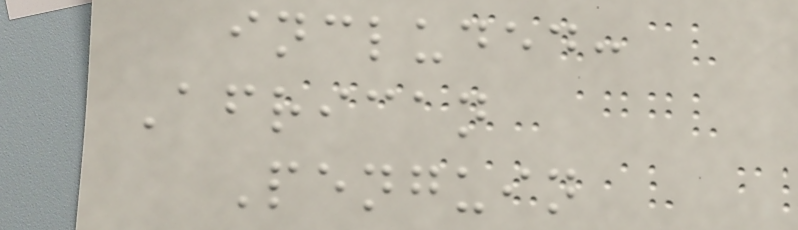included:
African
Penguin
